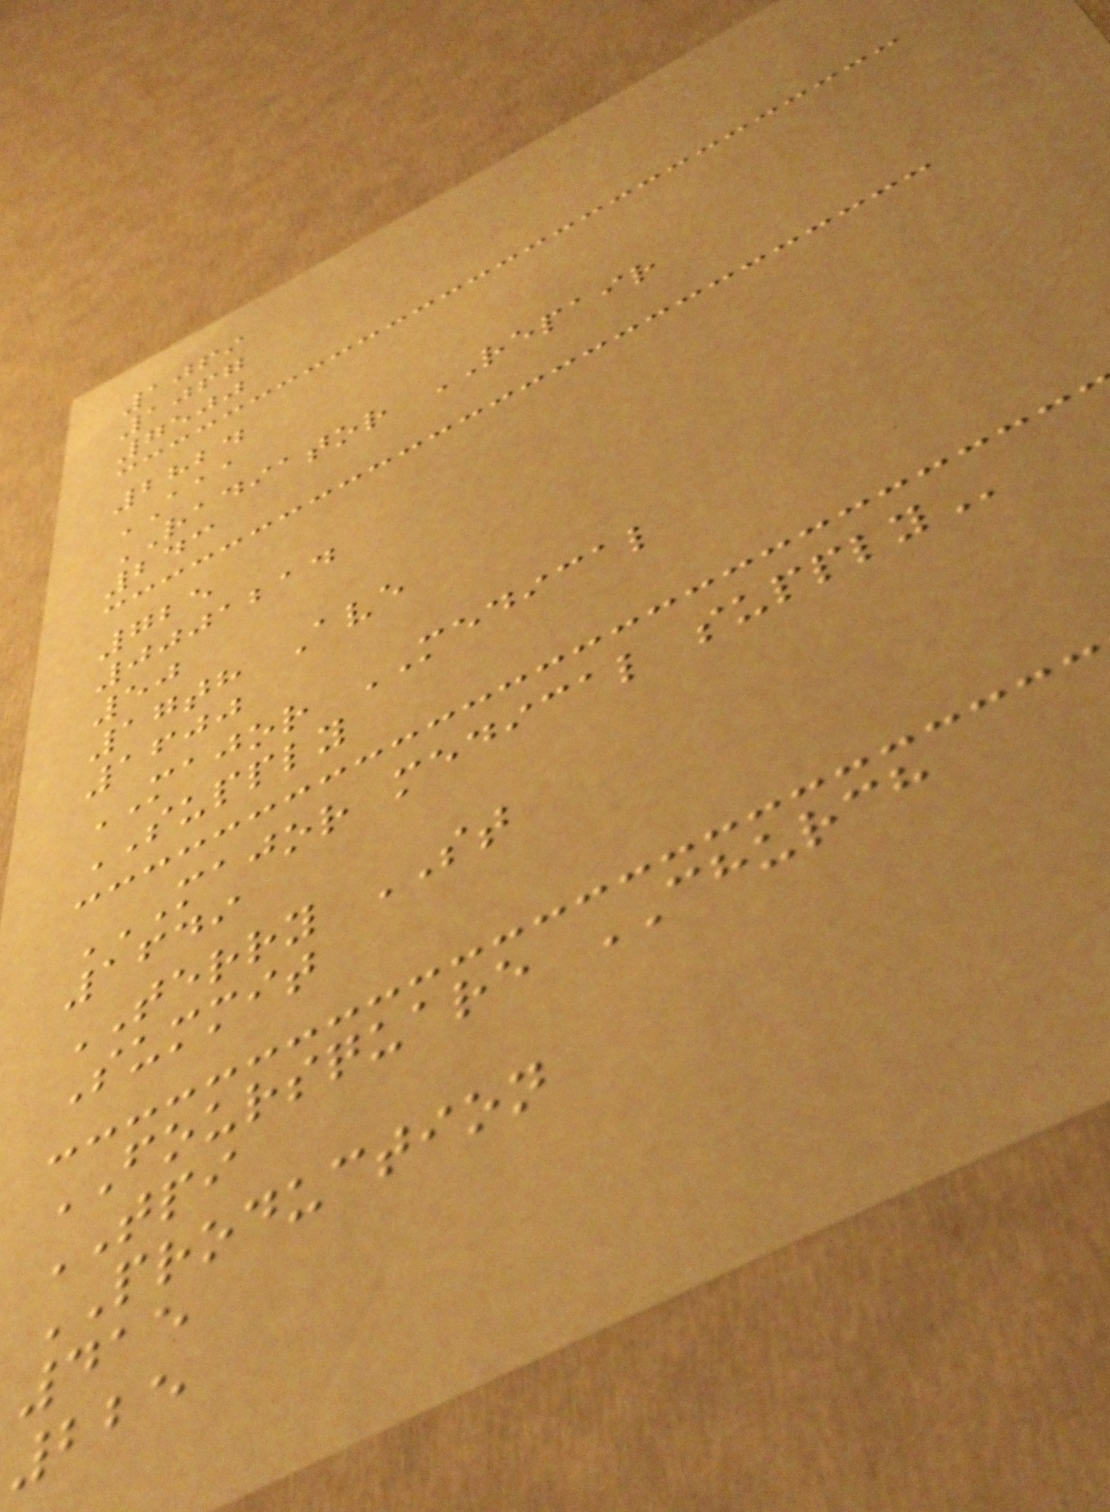1069
1067
7500
2824
AAA
RADIATOR REPAIR
243
725
0001214
50
17th Ave
1600
MAJOR MEDICAL
SUPPLY
MAJOR MEDICAL SUPPLY
1649
TERRY ST
Summit
FOURSQUARE CHURCH
TPI
PRODUCTION
415
225
